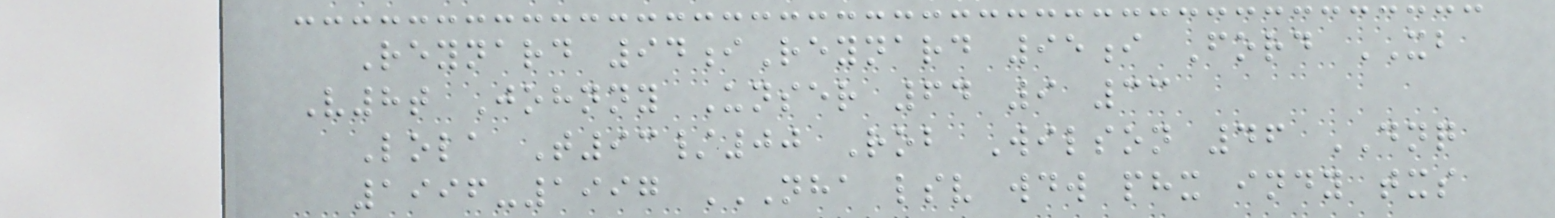Reynard 94iReynard 95i Ford XB
V8t Johnny Unser 64 9 33
Lola T93/00 Rob Wilson 46 DNQ
1996-1997 NHA LSV WDW PHX INDY TXS
